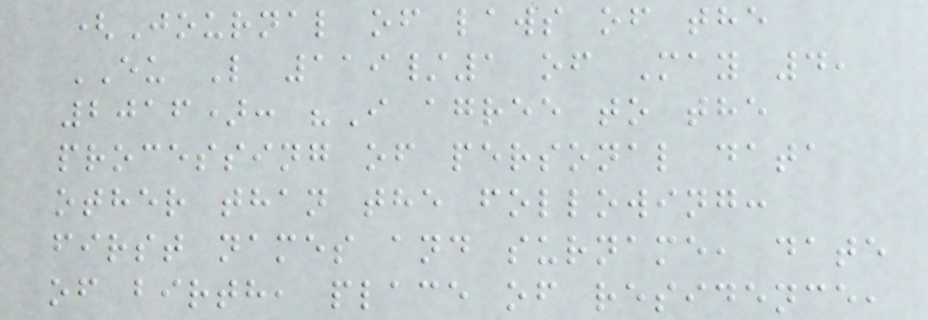(Journal of laws of the
EU L 119/1 of May 4,
2016): "I agree to the
processing of personal data
other than the following:
first names and surname, date
of birth, place of residence,
